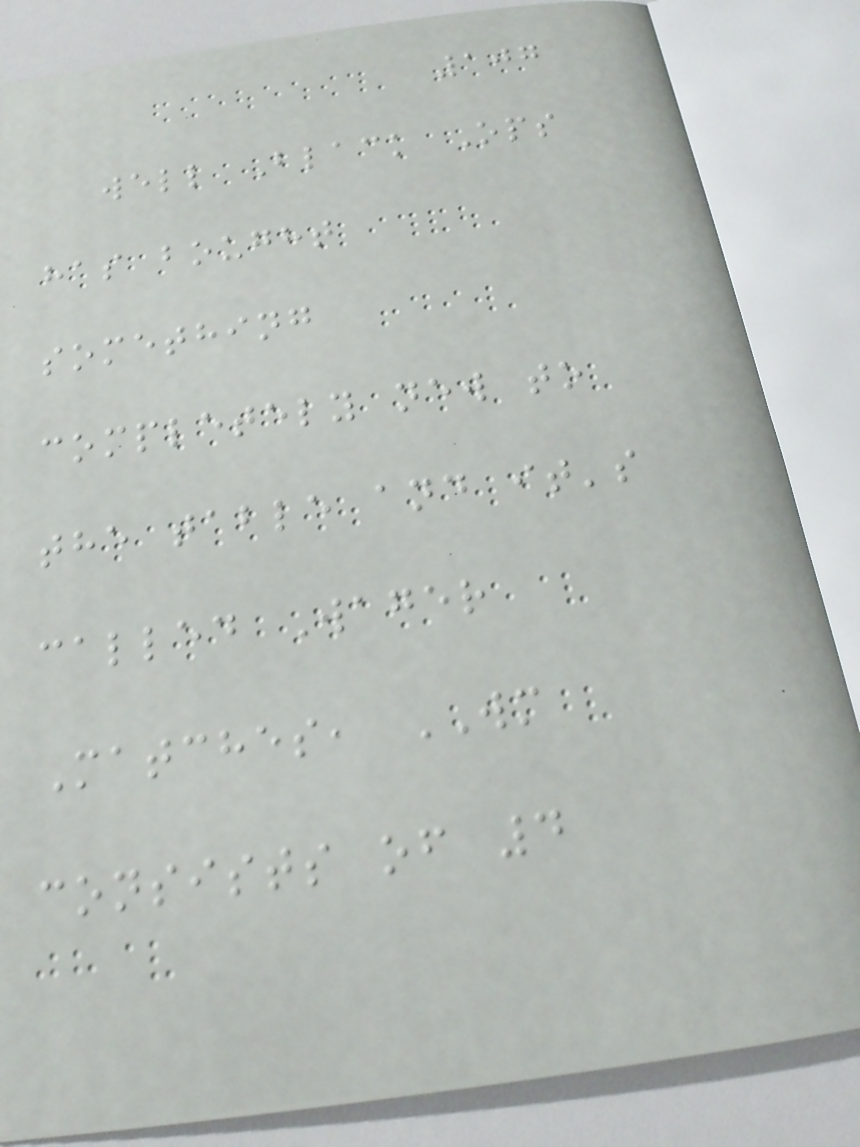107
well Black Ops
has bought
something
completely new to
the table and it's
called Wager
Matches, WM
consists of 4
